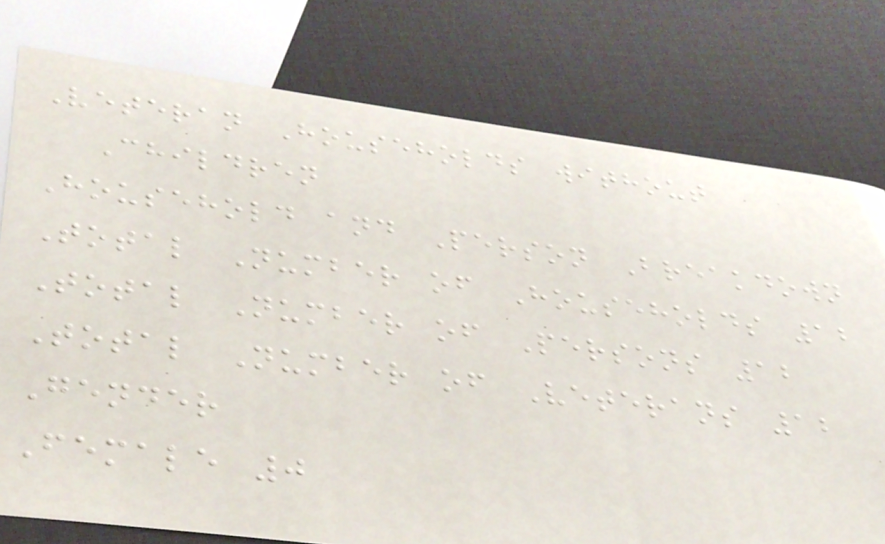Veteran Households without
Children
Household and Person Breakdown
Total Number of Households 12
Total Number of Persons 12
Total Number of Veterans 12
Gender
Female 0
